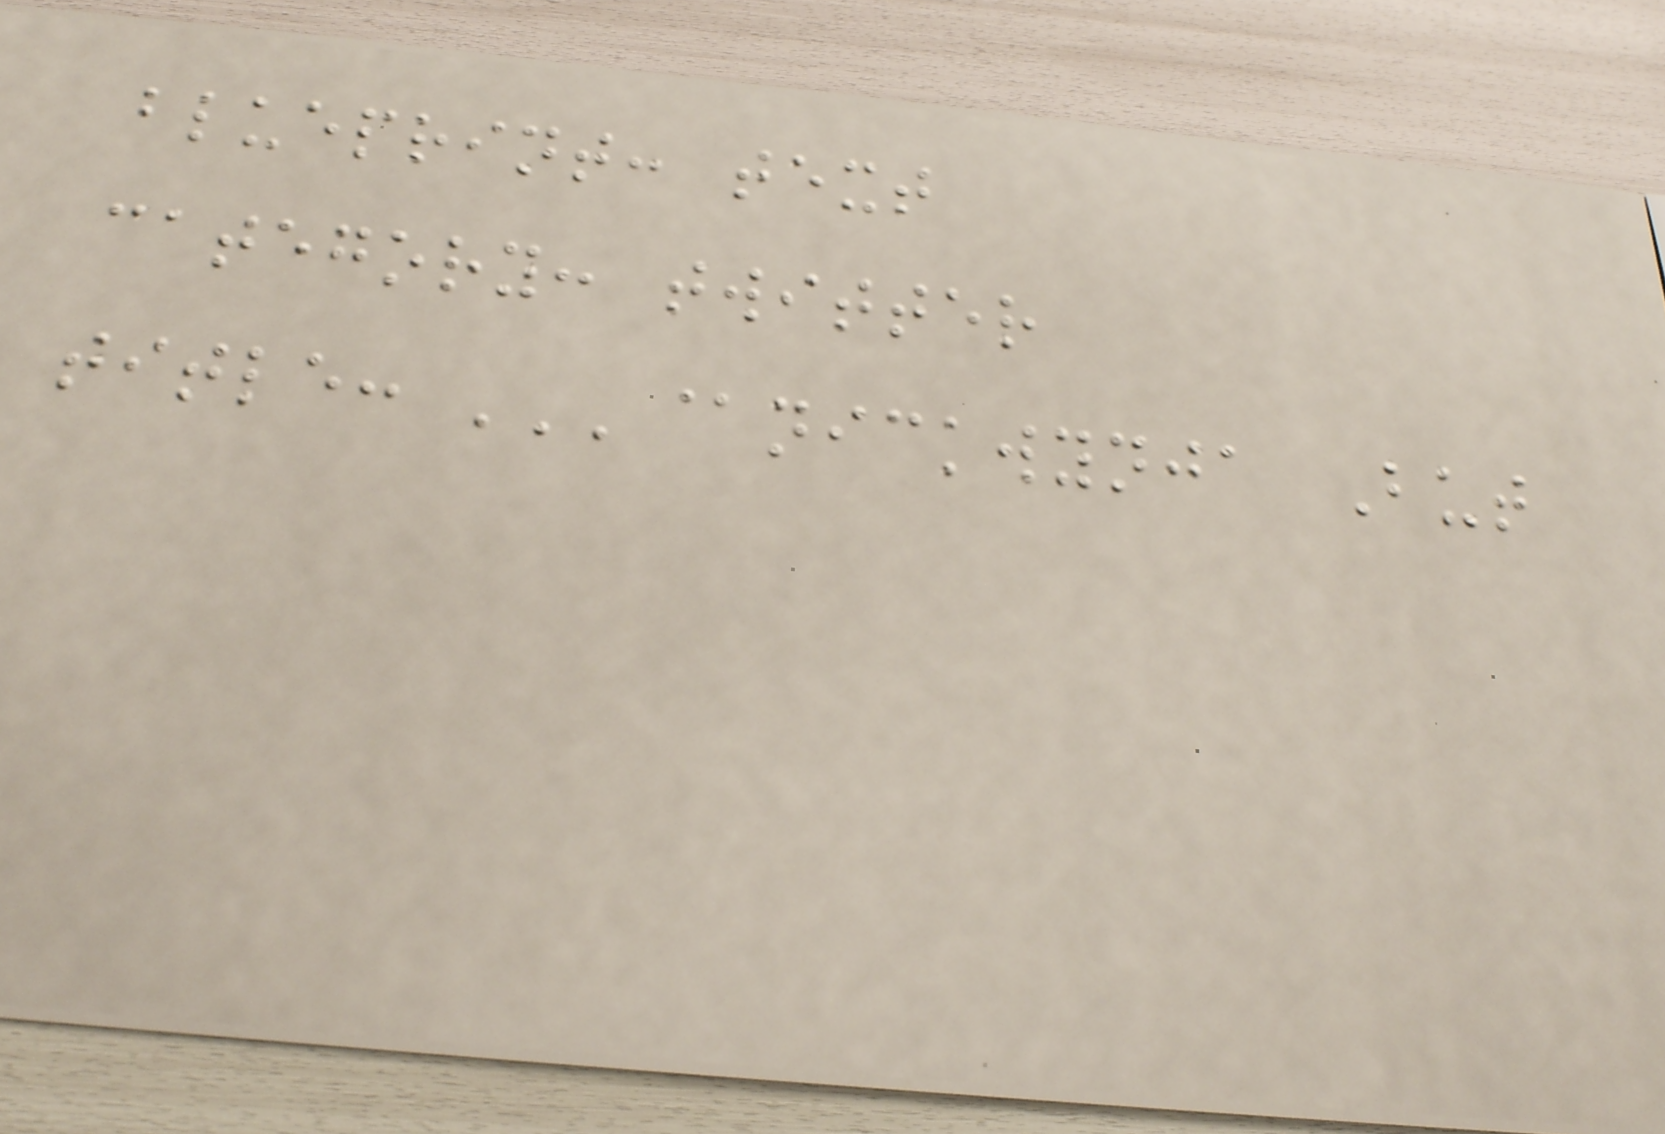blueprint: text
category: twitter
title: '''@nickwynja But
